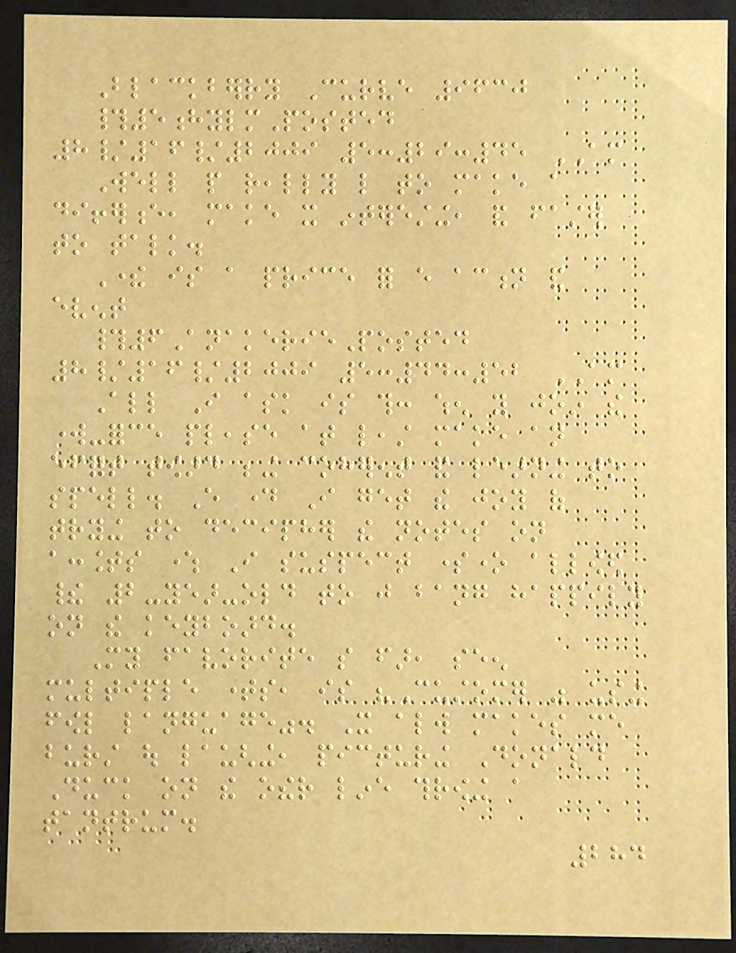Blackberry Curve 9630
#5hylmPosted
8/16/2009 5:29:45 AM
Well people really like to make a
difference, make it interesting, and faster
to talk.
There is a price for every action and
event
#6AnakeriePosted
8/16/2009 5:44:52 AM
All I ask is this: when you join the
work-force please at least make an
effort toward being coherent and learning to
spell. Every day I get the joy of
trying to decipher the notes on
accounts where I suspect someone allowed
their 2-year-old to just bang happily
on the keyboard.
My favorite so far, seen
multiple times, is "Customer was using
fowl language". It always makes me
burst out laughing, picturing Donald
Duck on the other line throwing a
tantrum.
284
